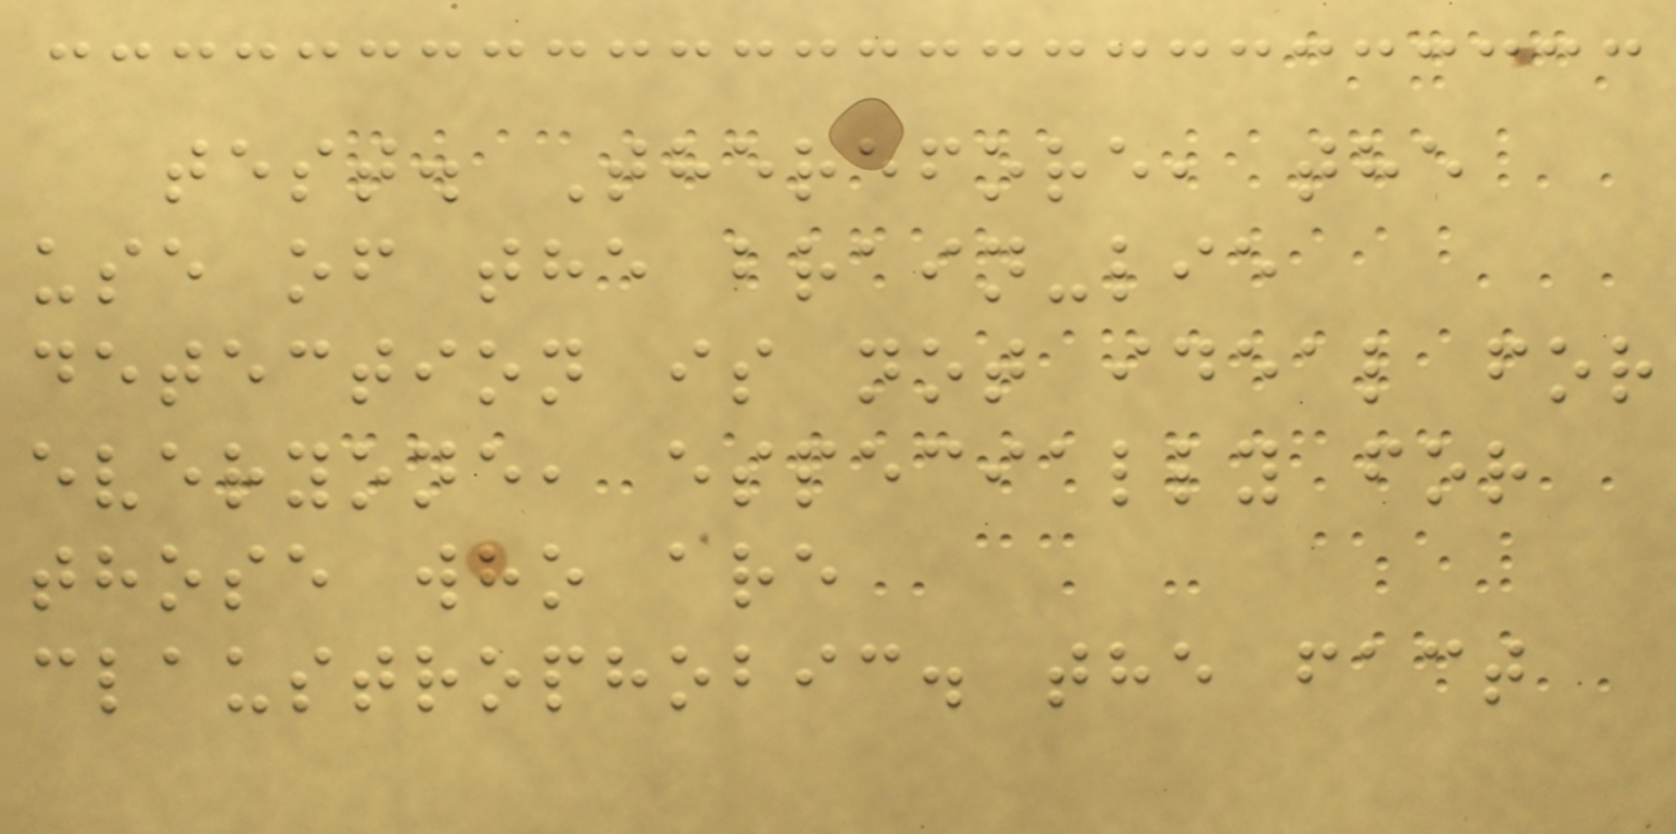test. Therefore, the
use of the brain-lie
detection is not ideal for
everyone, especially for
those who are
claustrophobic. the fact
